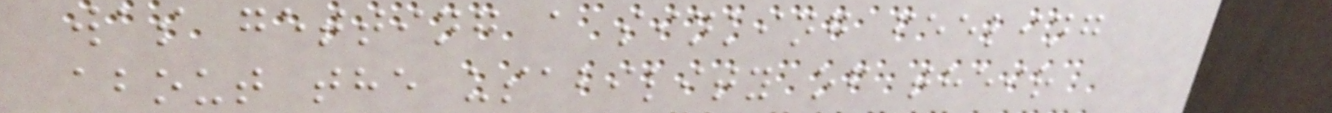was getting a sinking feeling
about the usability of their
